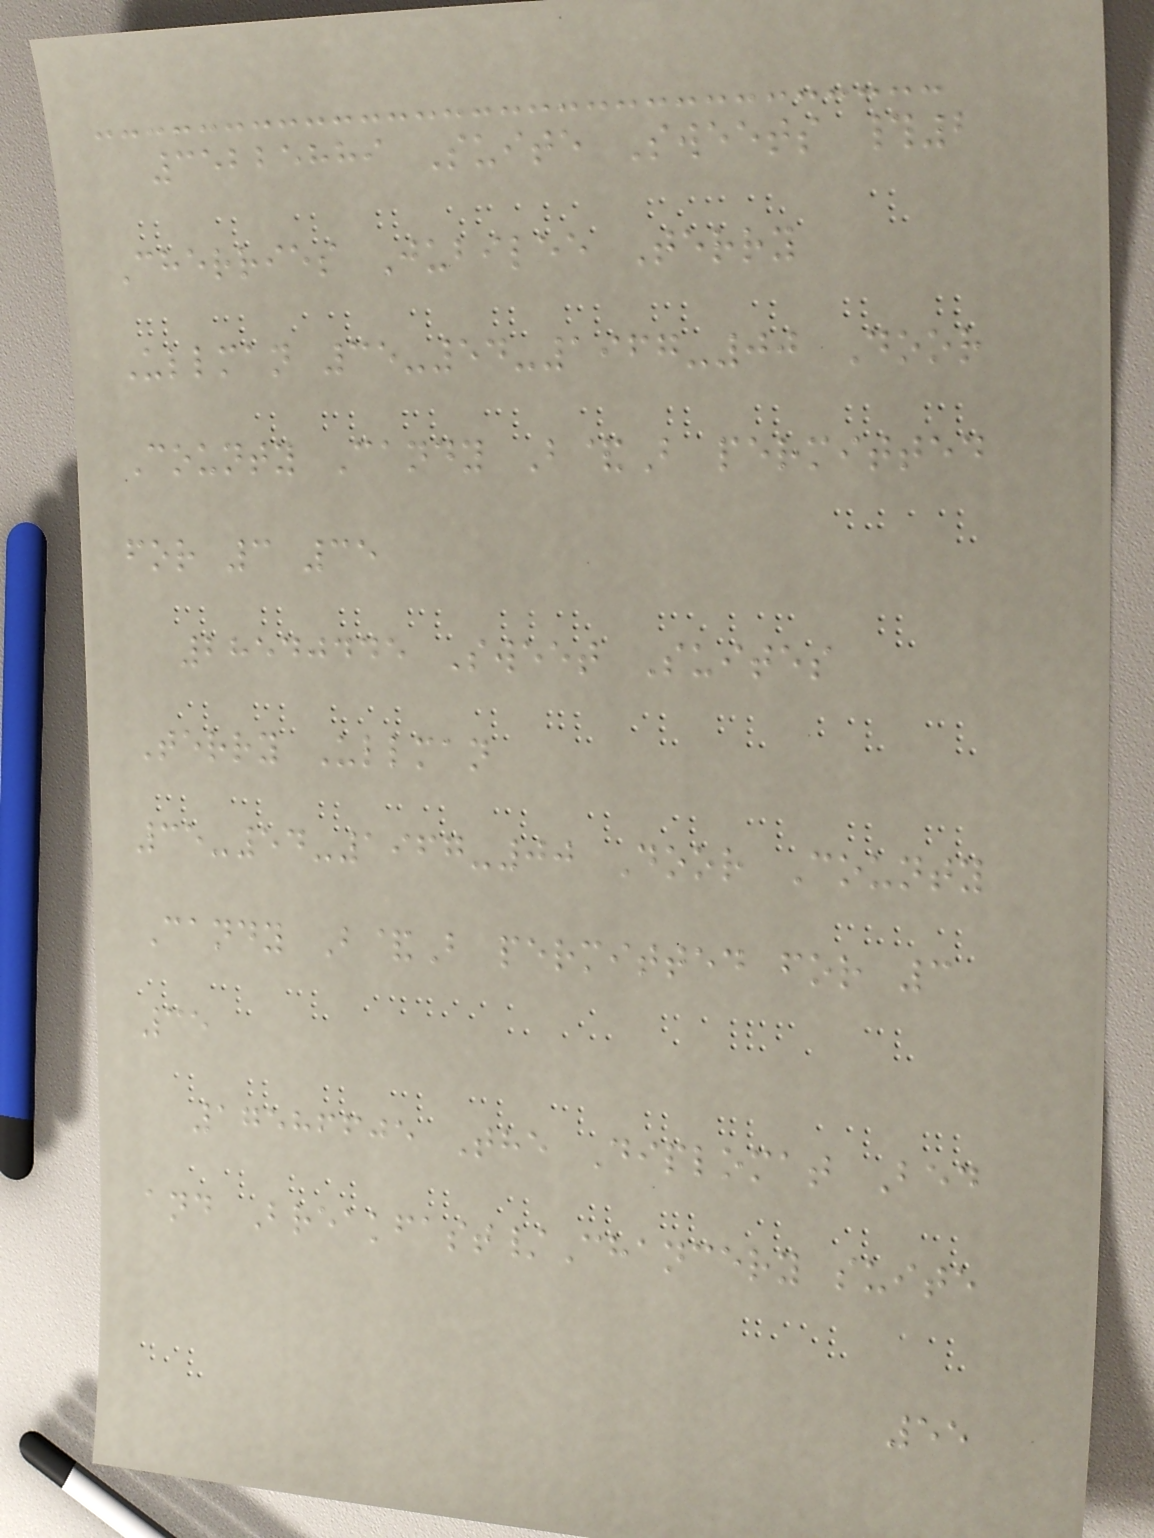35225889 Suite Sweets #2
Cherries Jubilee Terry
Ullman 35-54-1967-00 Door
County Candy B&B permitted
for 3 35
28540445 Sweet Suites
Terry Ullman
35-54-1967-00 Door County
Candy B&B permitted for 3
35
17586605 The Diplomat Bed
and Breakfast/Chancery suite
55
